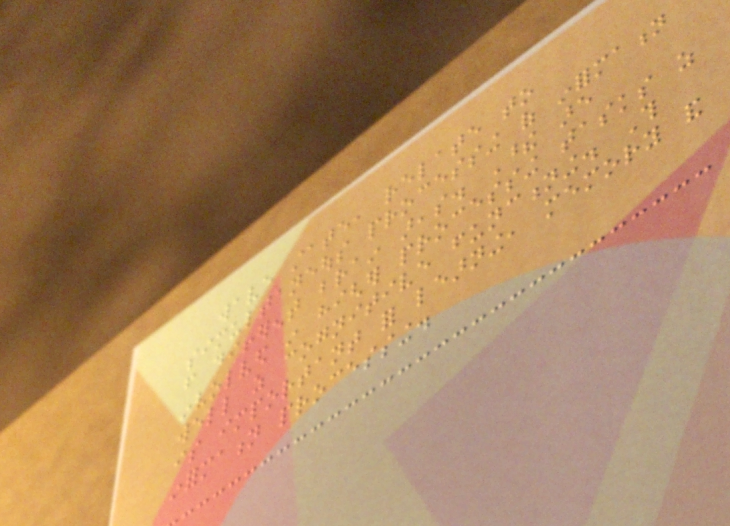wave state, relate to
simultaneous processing of information
from different brain areas. These are
involved in higher processing tasks as
well as cognitive functioning. This
is important for learning, memory and
information processing.
